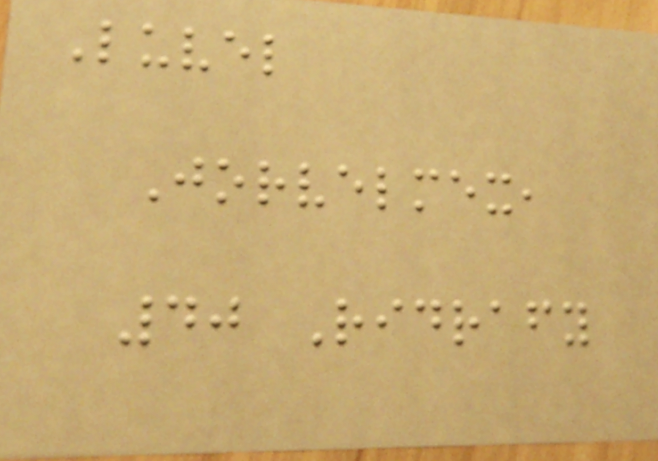Luvel
Jorvelmex,
40 Ridrafy
